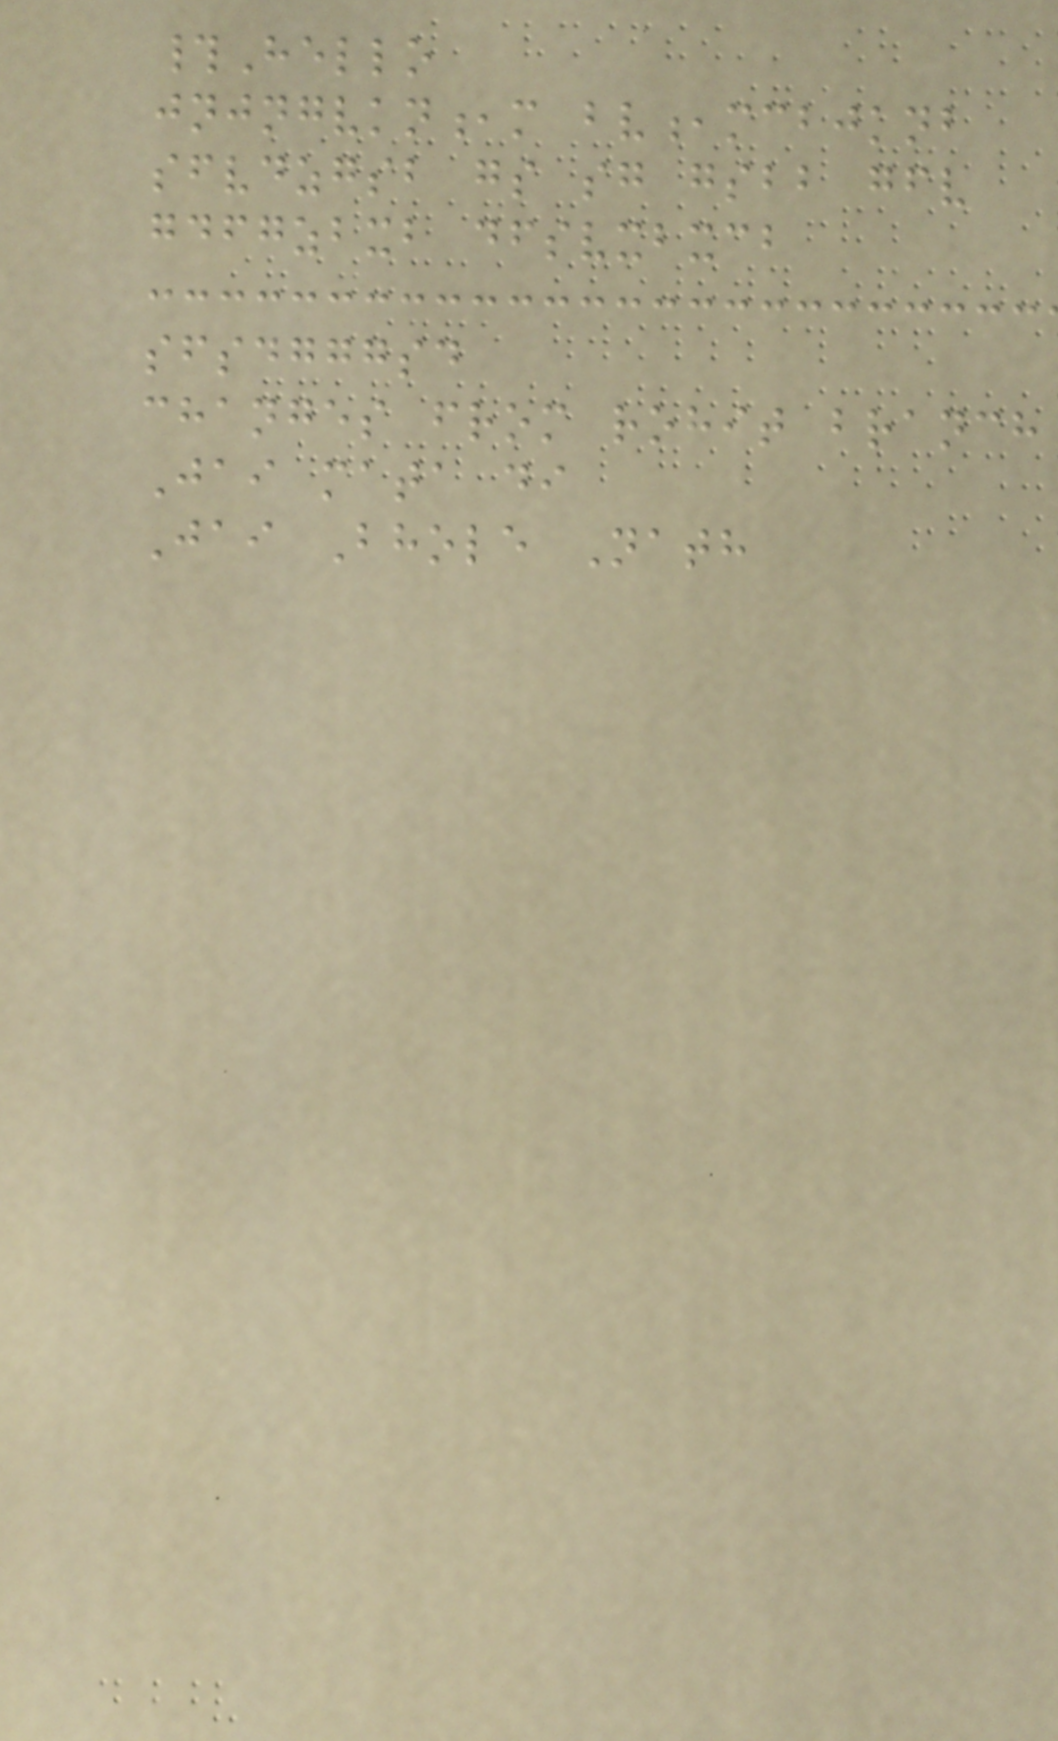#Hello
jnjngvkn,m bv,mcbjknb
sfvdzgsb gs sg gsbb gfv
gdfgzbxb dfsvxbxcb
sfsdgggsd
changes from rohit branch
Jai mata di
Jai Bhole Nath
